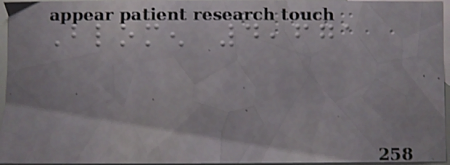Blomen 4,671
